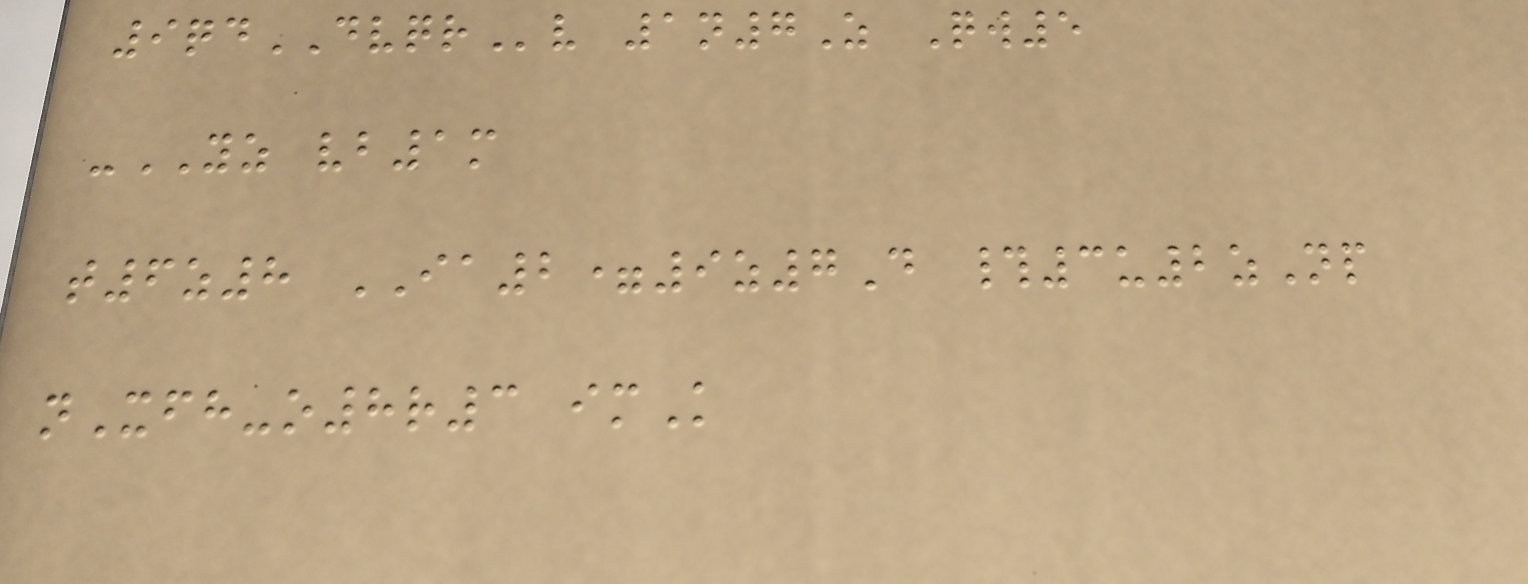9qdDVQRv 1n7Z Qw5
-YZ vb1m
t6z8 IA2=9z7D #3u2zNp
nXfh-o8r3 imK
